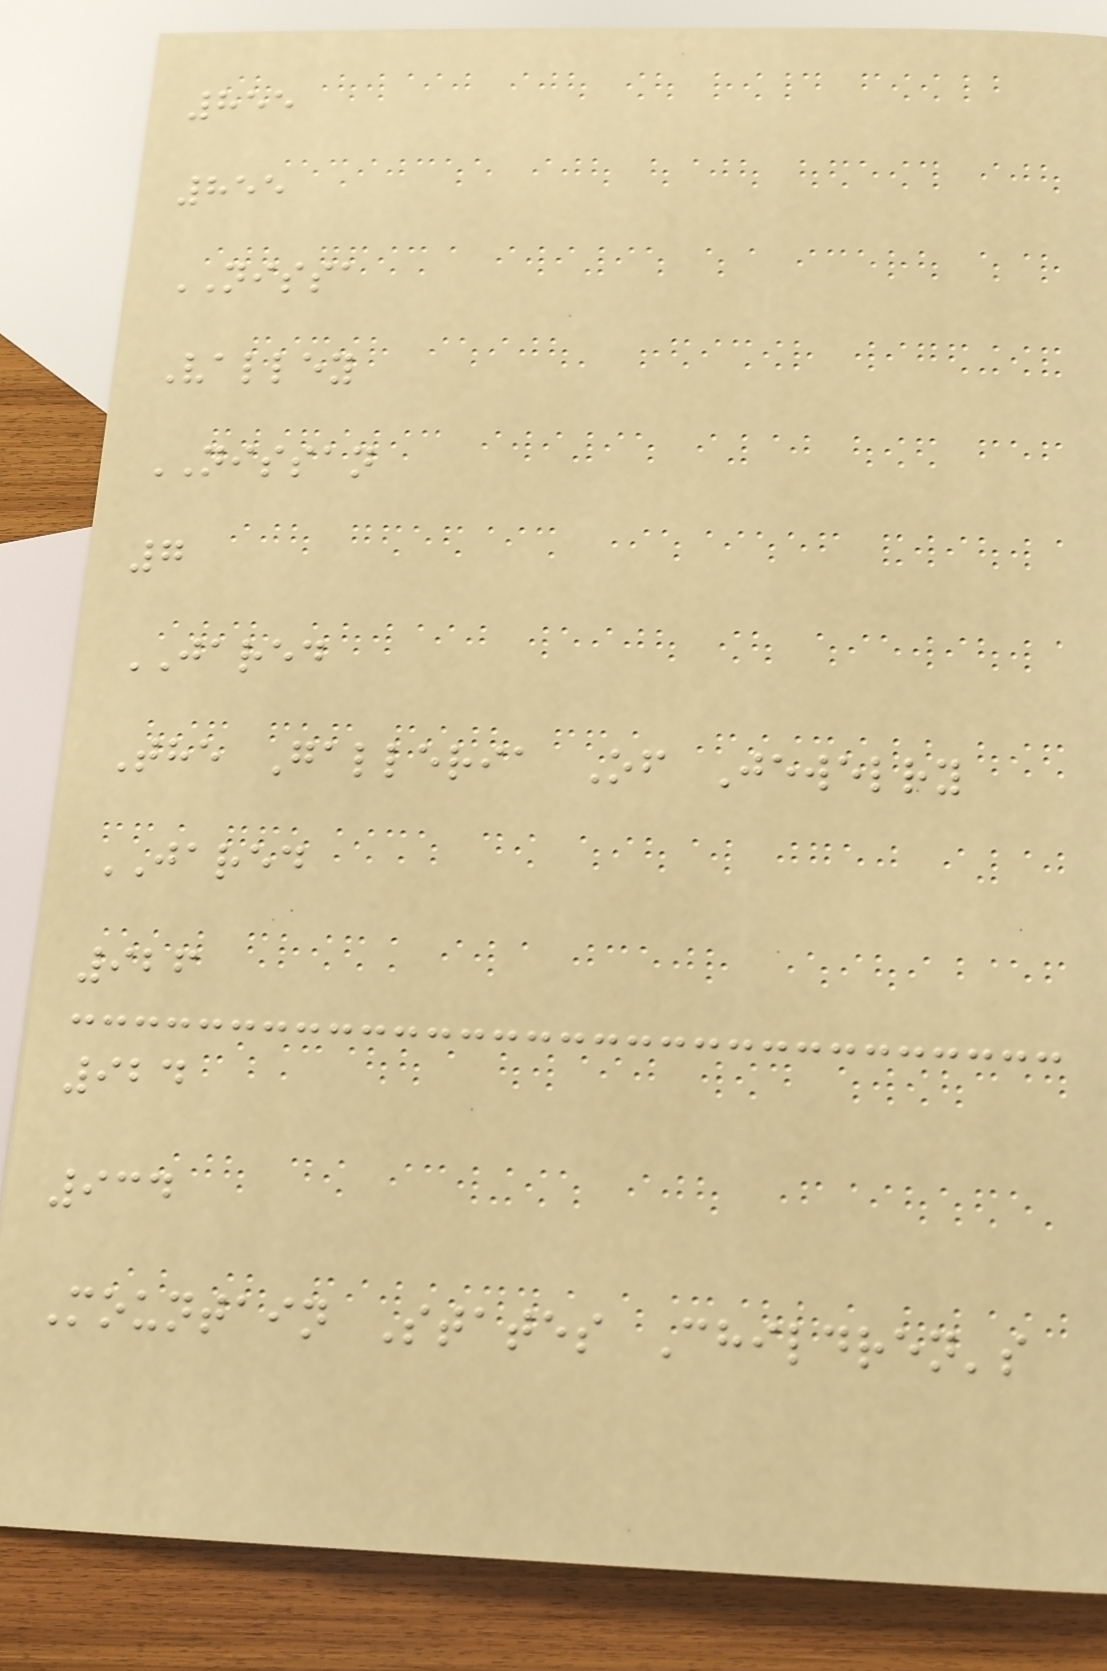855
855
NISSA
Valley
NISSAN
7
JARED
The Galleria Of Jewelry
JARED
926
924
934
Mountain States Children's
